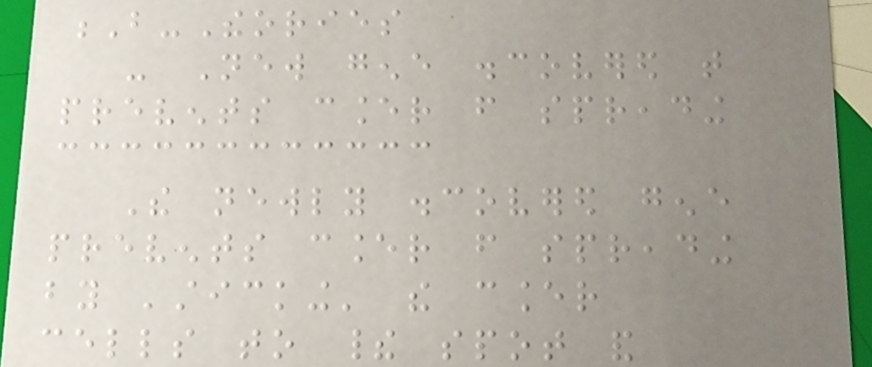B-Theories
- New gene discovered that
prevents cancer from spreading
The newly discovered gene
prevents cancer from spreading
by 'sticking' the cancer
cells to their spot and
